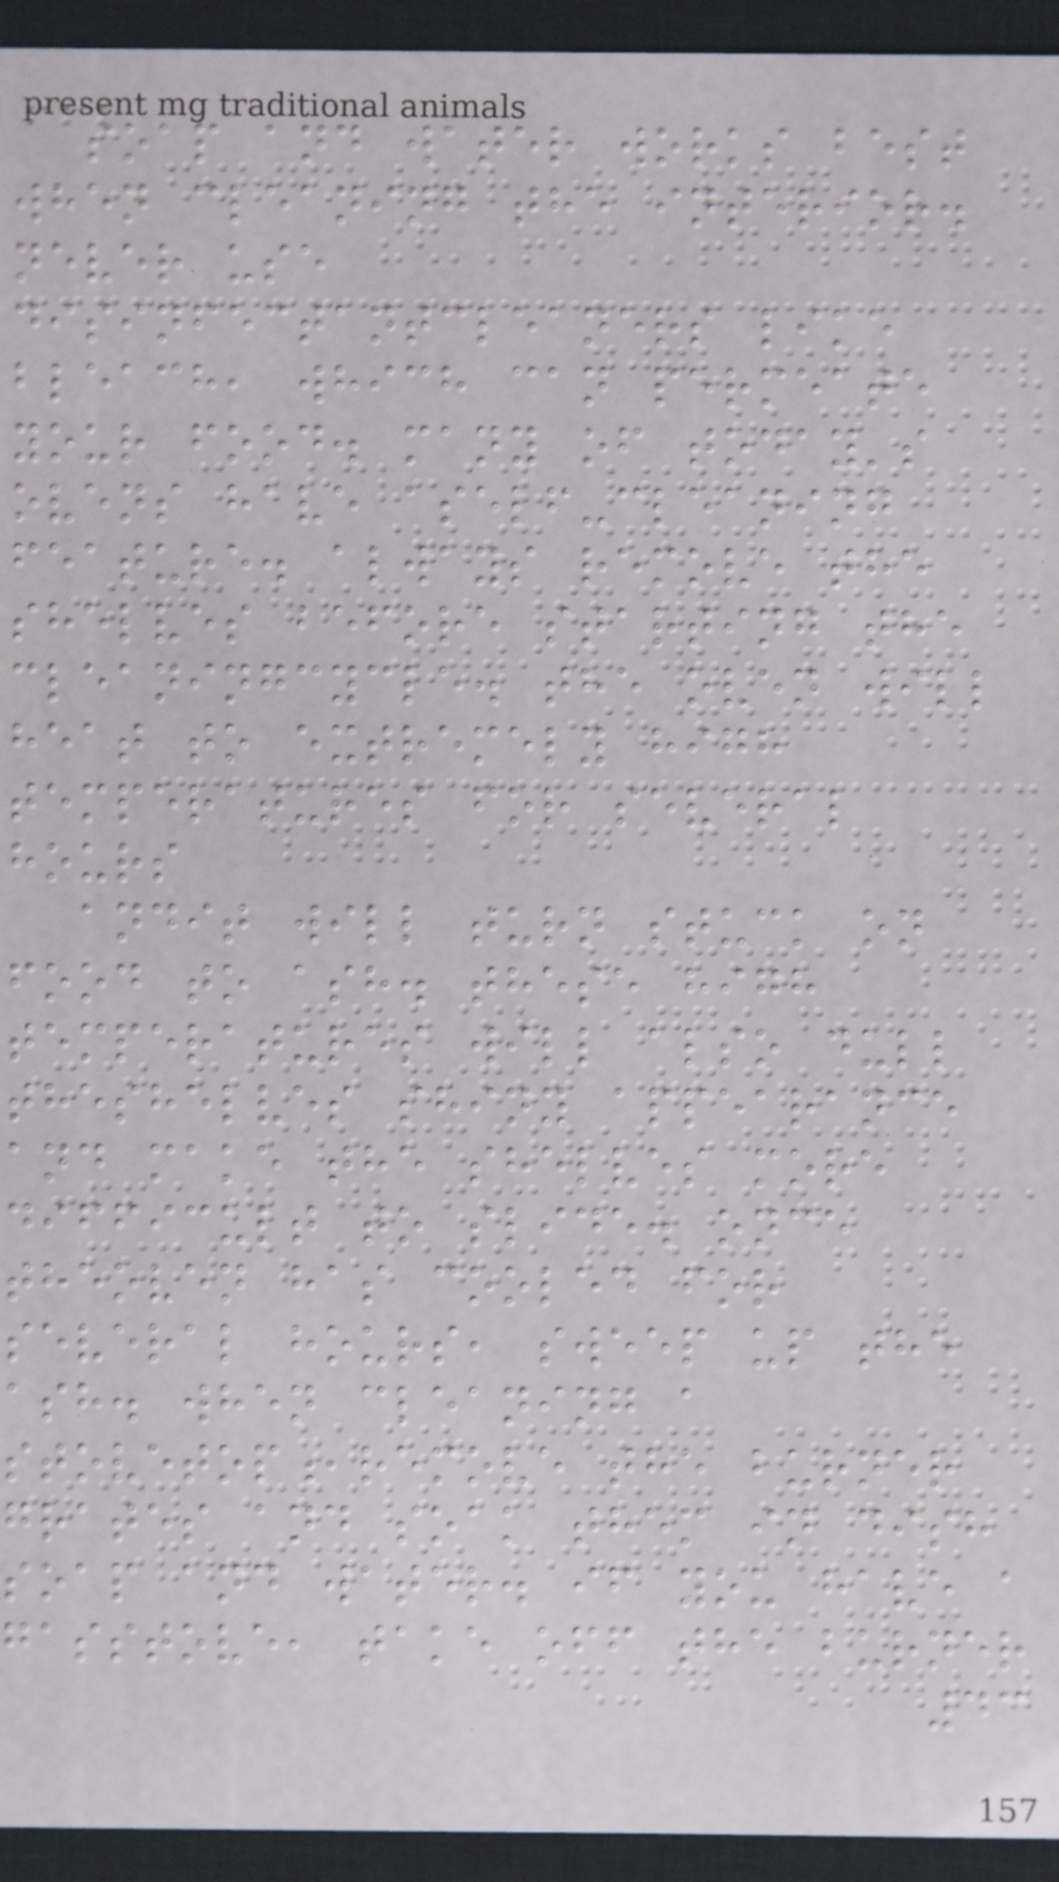soap and water works best
when cleaning the interior.
never use
disinfectantcleaners like
bleach, which can permeate
your food. many of today's
ovens have aself-cleaning
feature. always remove the
shelves before starting the
cleaningcycle. the oven will
heat to extremely high
temperatures for several
hours
andit will turn stuck on
food to ash. these high
temperatures will also dull
theshelves shiny appearance
and make the shelves more
difficult to slide. once
theoven has cooled for
several hours, sweep up the
ash. when cleaning a
stovetop,remove the burner
grates and soak them in dish
soap and water. if you have a
gasstove, take off the burner
43
